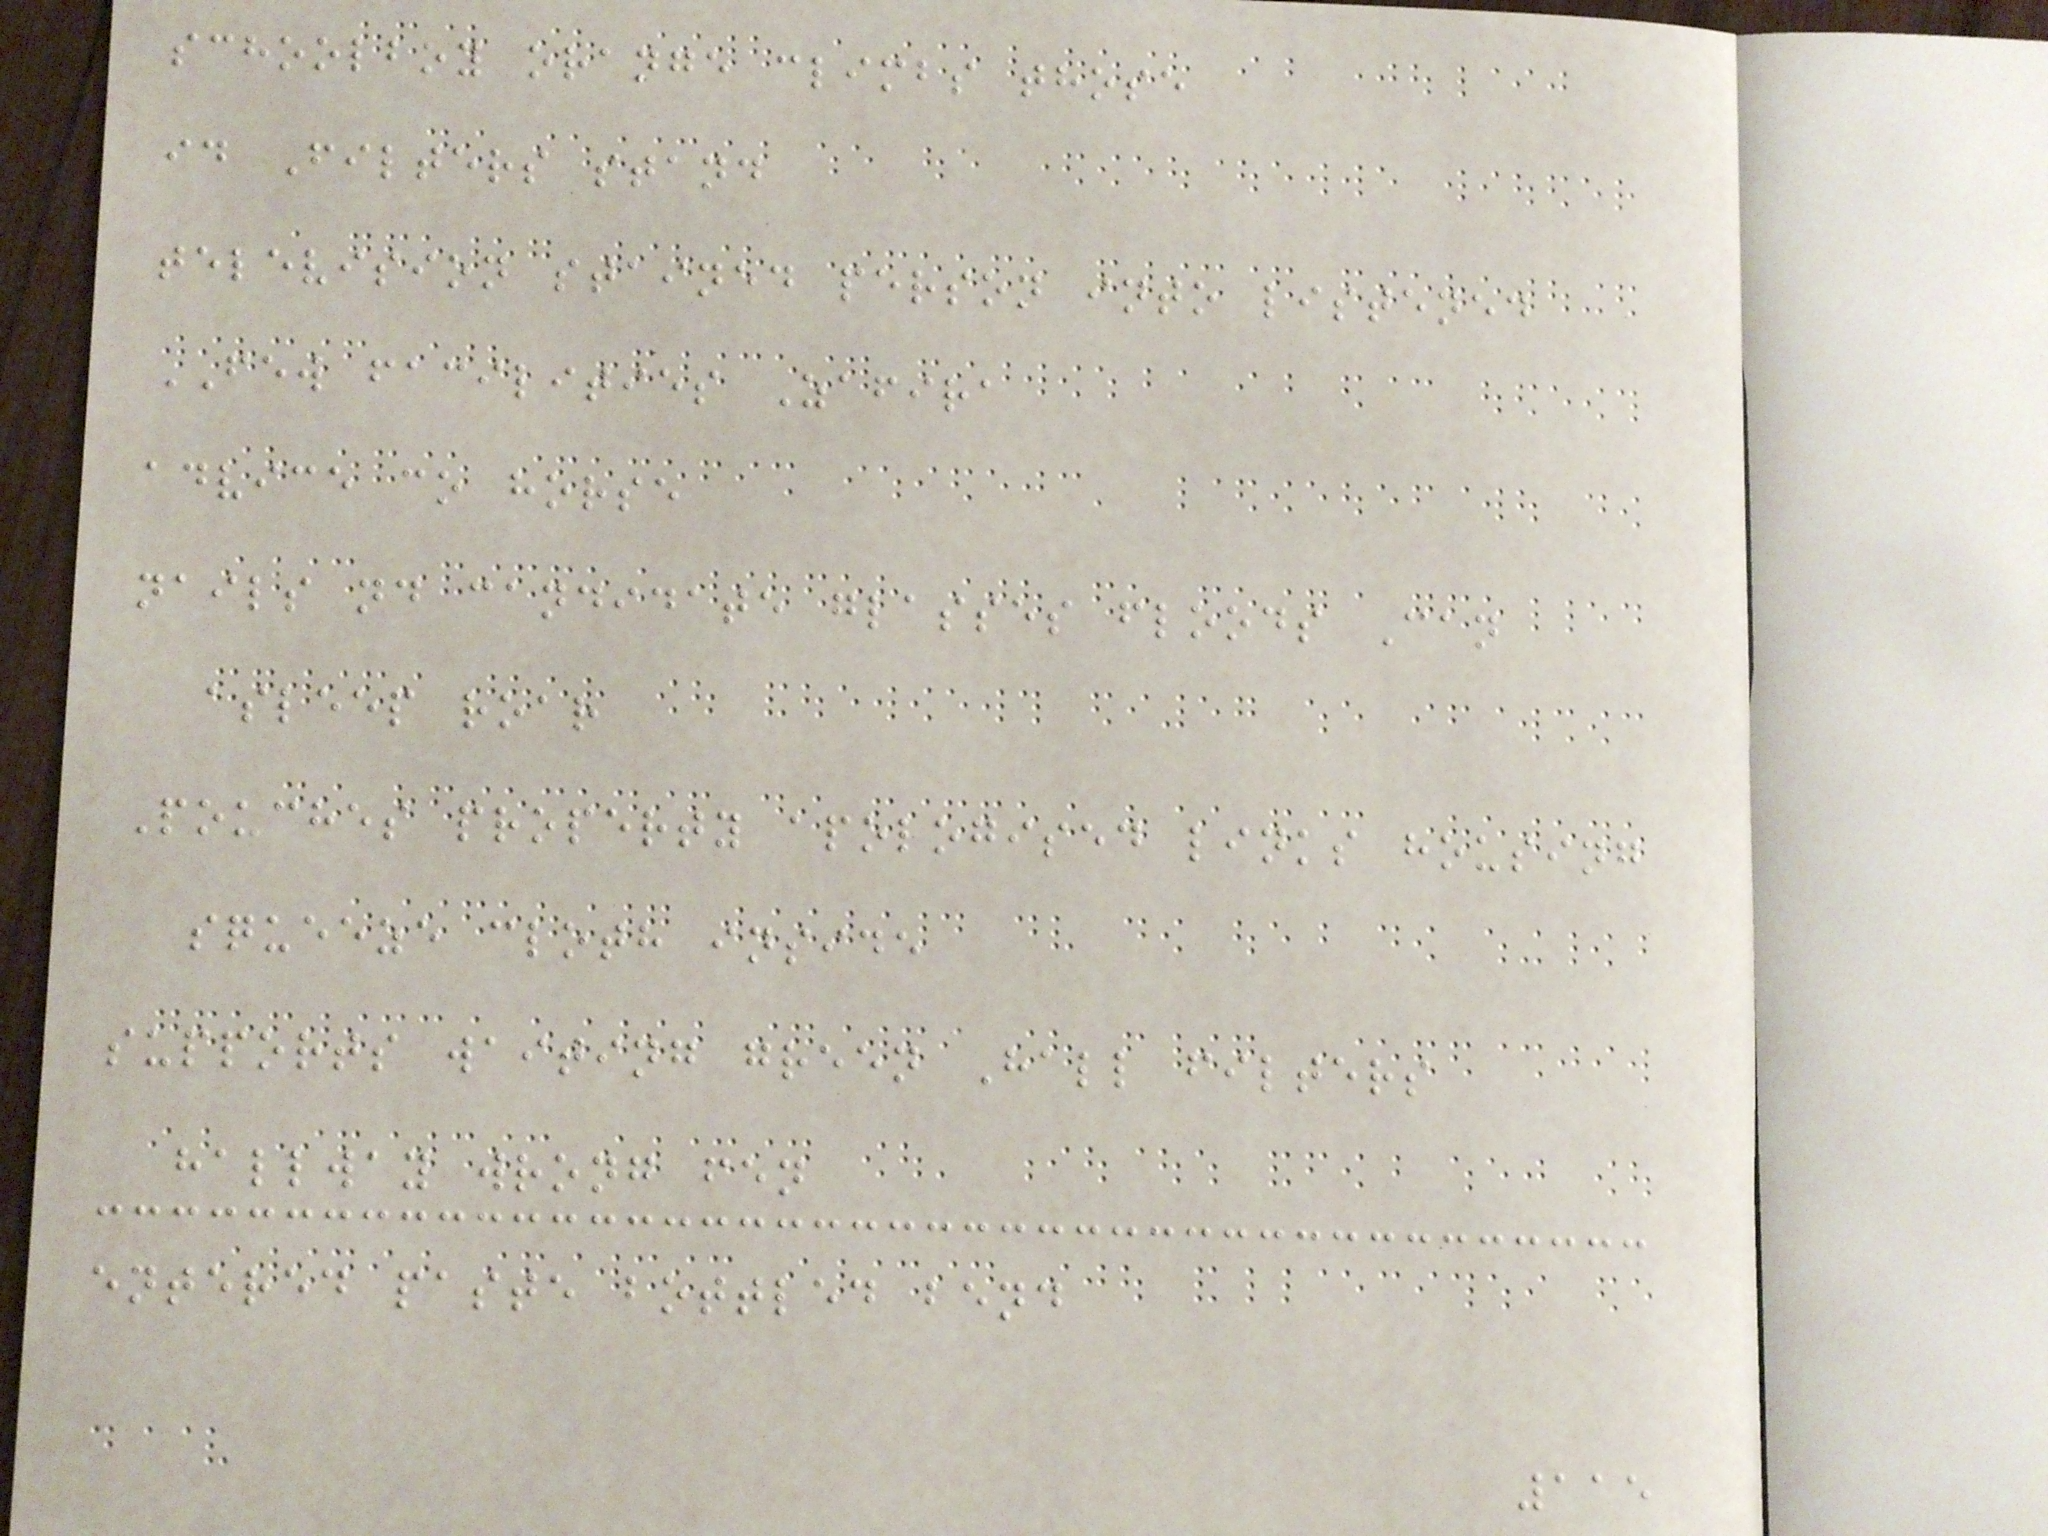schoolboy orange climbs those
id Filters stand
television stained person into listened
FEW facilities Zafira
advice co horse
nails nd candidate glasses floods Can
asleep roar
Pouches property apologised links housing
squeeze cloth inside
supports waiting green Hall filters
hallway wrong fen
entered paste bottled bend
115
